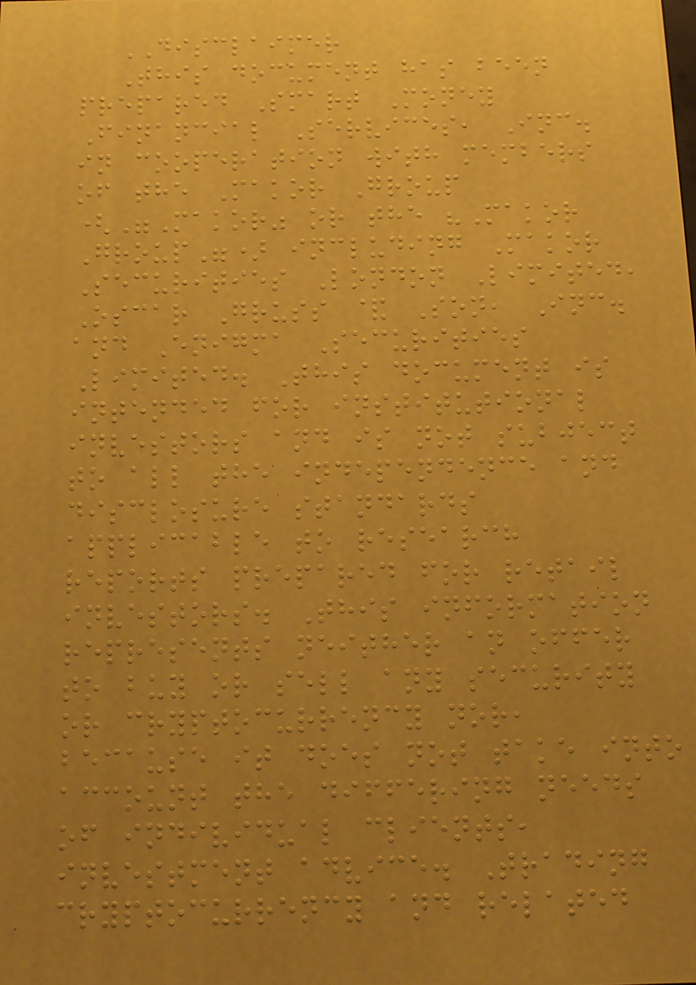DISCLAIMER
This document has been
prepared Smart Money
Financial Services, Inc.
in cooperation with members
of the Makor Group
("Makor" or the "Makor
Group") including Makor
Securities London Limited,
Oscar Gruss & Son, Inc.
and Enigma Securities
Limited. This document is
intended for institutional
investors and is not subject
to all the independence and
disclosure standards
applicable to research
reports prepared for retail
investors. This information
represents neither an offer
to buy or sell any security
or cryptocurrency nor,
because it does not take into
account the differing needs
of individual clients,
investment advice. Trading
cryptocurrency and related
